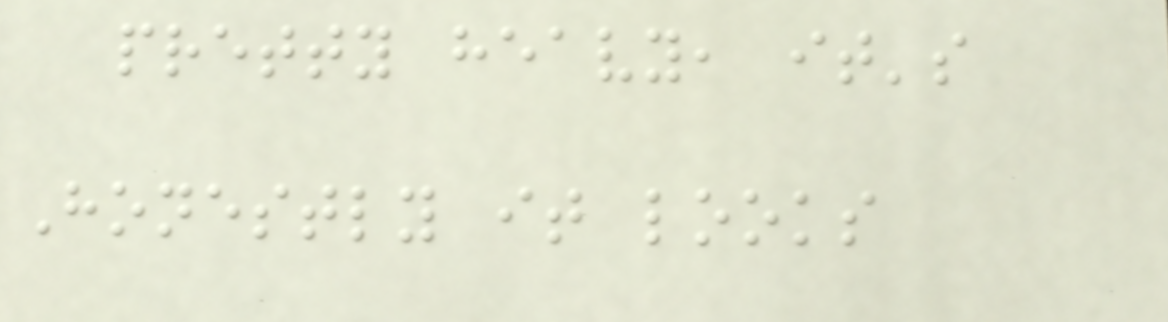pretty heavy, it's
Honestly it looks
